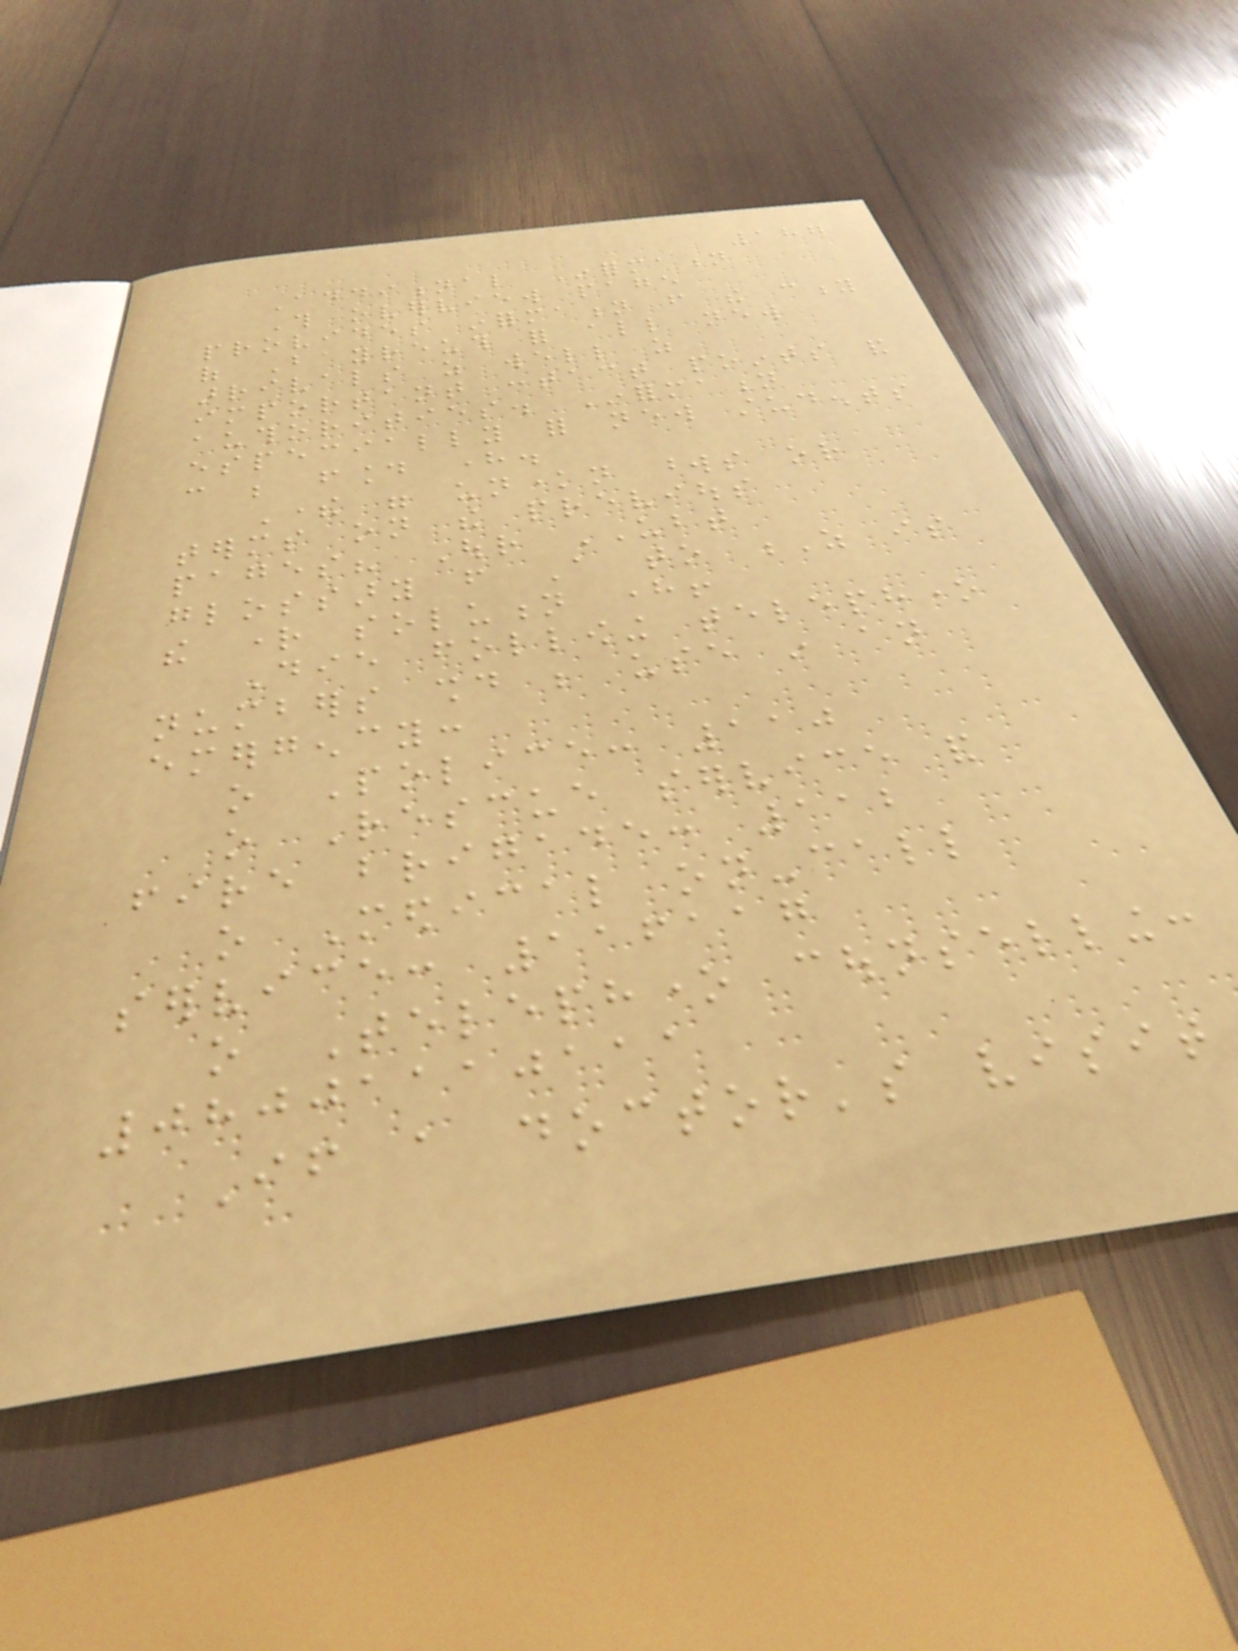187
Additional Information
This overview page
provides information from the city
of Bayreuth for all new
arrivals as well as
important contact points and
authorities. Information
especially for new students
can be found here.
There were unknown words or
terms on the previous
pages? Our UBT
glossary from A to Z is
the right solution here!
Die following telephone
numbers should be use in an
emergency:
o Police: 110
o Rescue service and
fire brigade: 112
o Medical on-call
service: 116117
o Telephone counselling:
08001110111
If a doctor's visit
